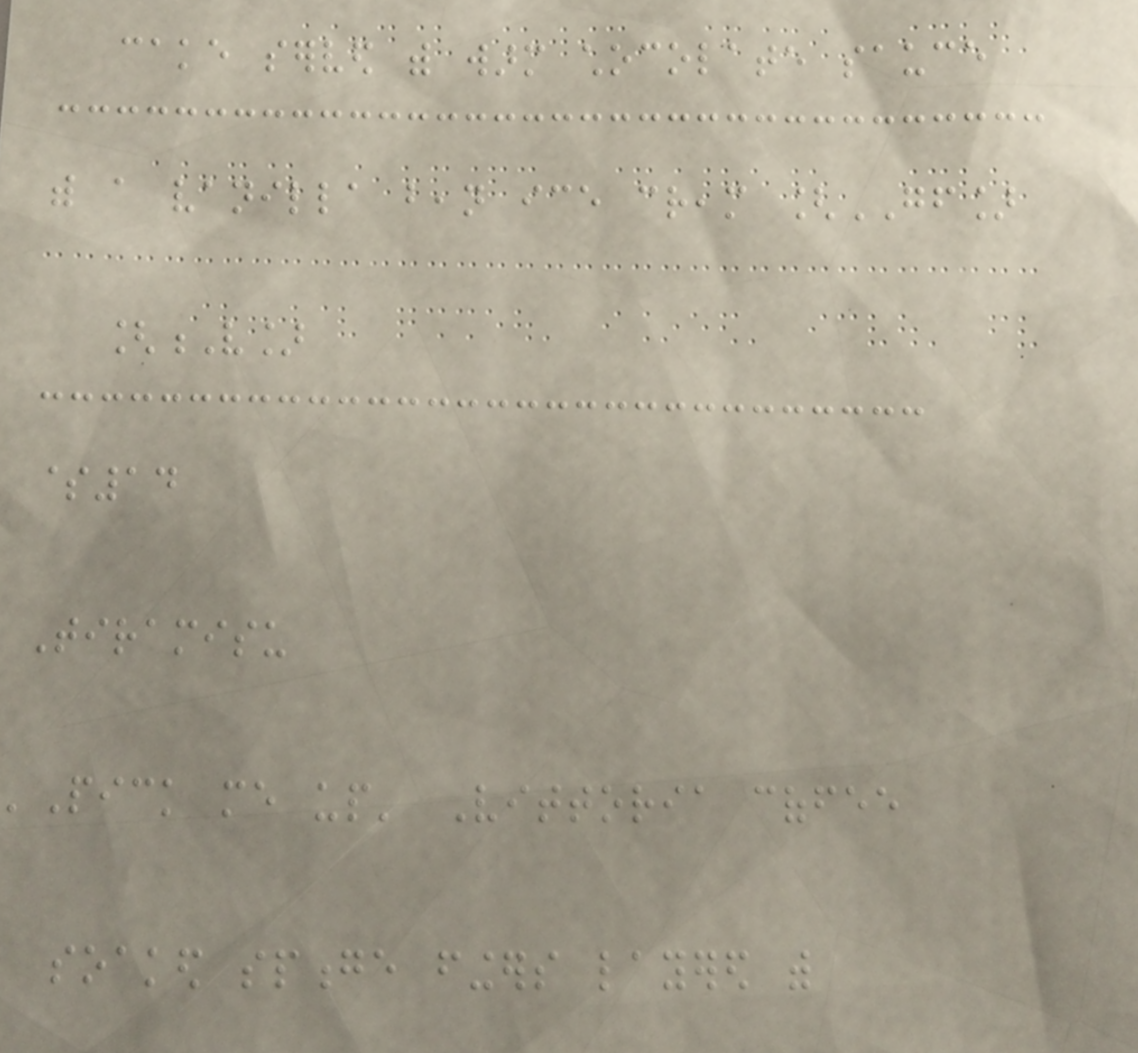cake served with warm chocolate sauce
with a vanilla bean ice cream [GF]
[V]
$14
Tiramisu
'Pick me up' Vittoria coffee
soaked sponge fingers layered with
